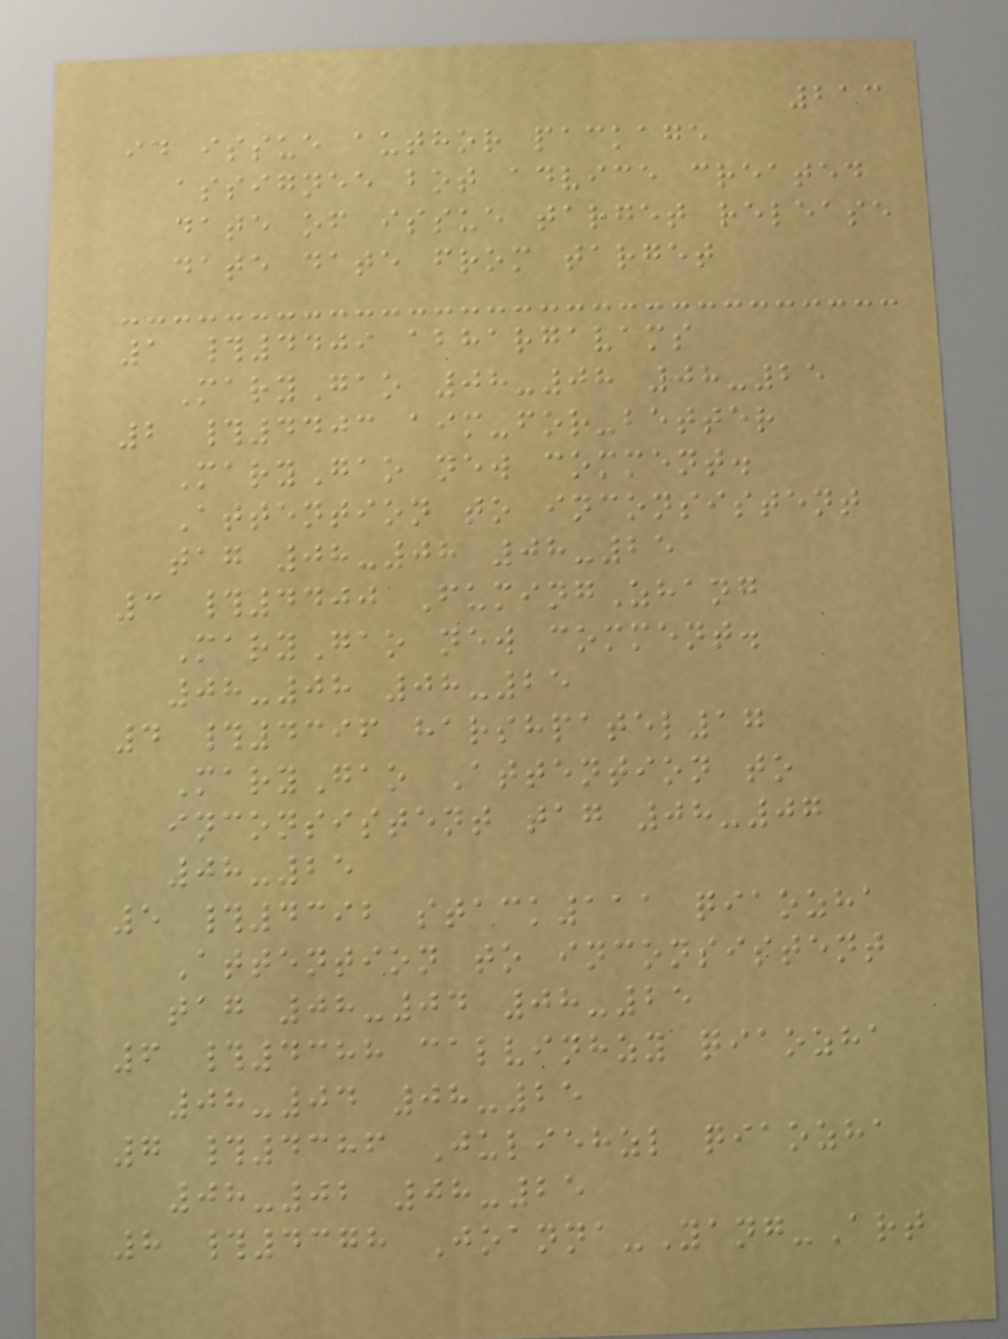213
id issue author package
assignee bot advice created
date of issue target release
date date from target
1 #4409 abhargavams
MaryGao 08-08 08-25
2 #4403 aim-for-better
MaryGao new comment.
Attention to inconsistent
tag 08-08 08-25
3 #4400 FumingZhang
MaryGao new comment.
08-08 08-25
4 #4396 harshpatel17
MaryGao Attention to
inconsistent tag 08-07
08-25
5 #4392 stack111 qiaozha
Attention to inconsistent
tag 08-04 08-25
6 #4388 calvinhzy qiaozha
08-04 08-25
7 #4386 Juliehzl qiaozha
08-02 08-25
8 #4378 Joanna-Yang-Art
